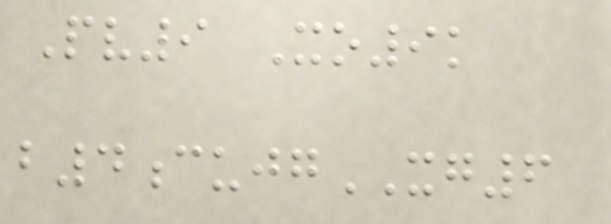Pv9 Xo9k
b4cujgXG6
